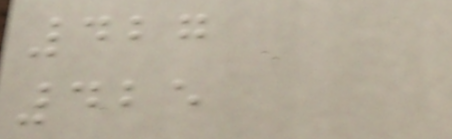427
425
